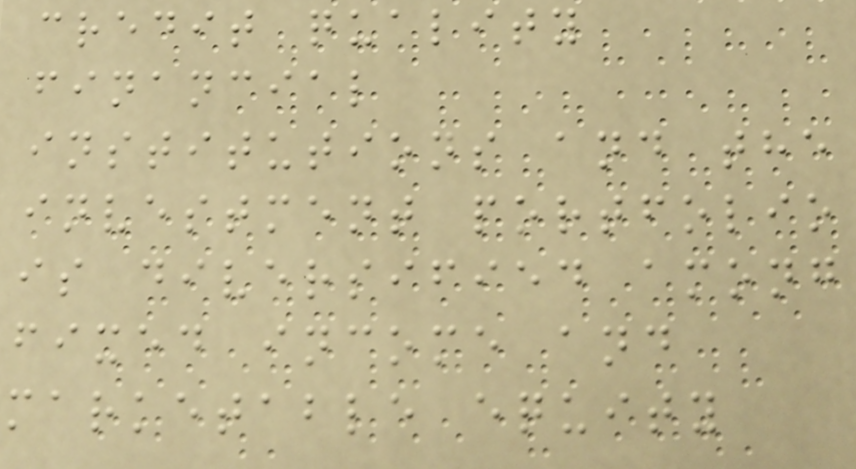credit quality
financial
institutions and the
investment portfolio
is diversified among
fixed income and
marketable equity
